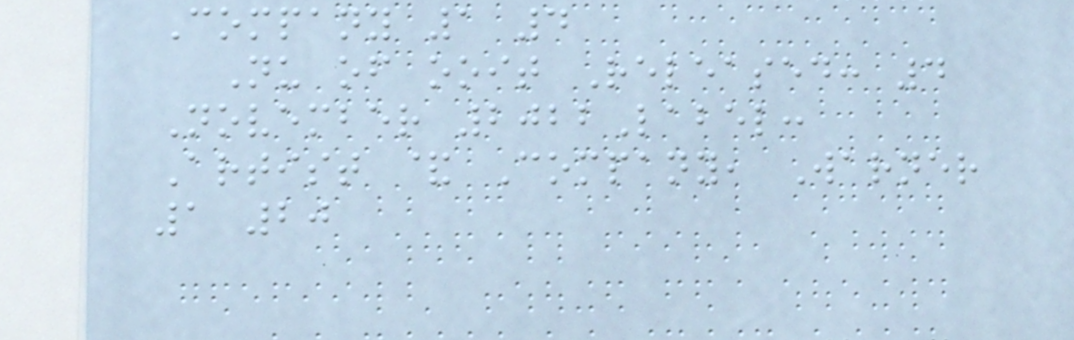Company 1 4
Nu of ooit Released: 4
November 2022Label:
Artist & Company, Warner
1 20
